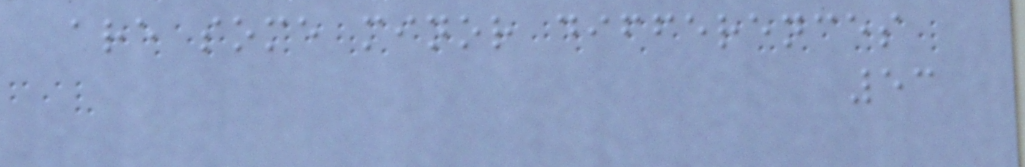are some minor differences
53
